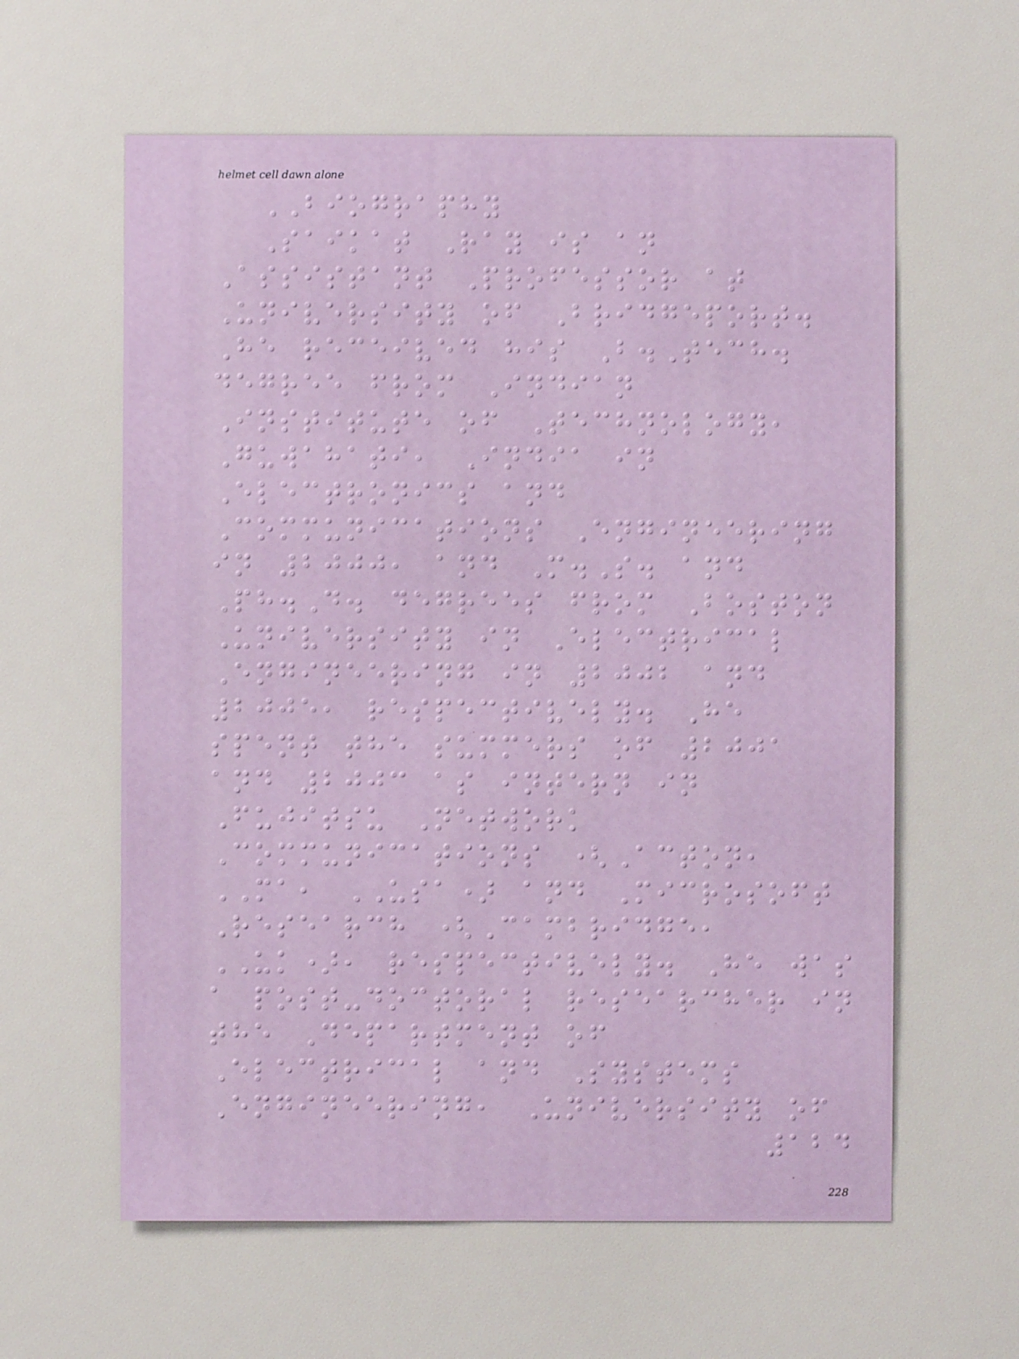BIOGRAPHY
Saikat Ray is an
Assistant Professor at
University of Bridgeport.
He received his B.Tech.
degree from Indian
Institute of Technology,
Guwahati, India in
Electronics and
Communications Engineering
in 2000, and M.S. and
Ph.D. degrees from Boston
University in Electrical
Engineering in 2002 and
2005, respectively. He
spent the summers of 2001
and 2003 as intern in
Fujitsu Network
Communications (Acton,
MA, USA) and Microsoft
Research (Cambridge,
UK), respectively. He was
a post-doctoral researcher in
the Department of
Electrical and Systems
Engineering, University of
124
